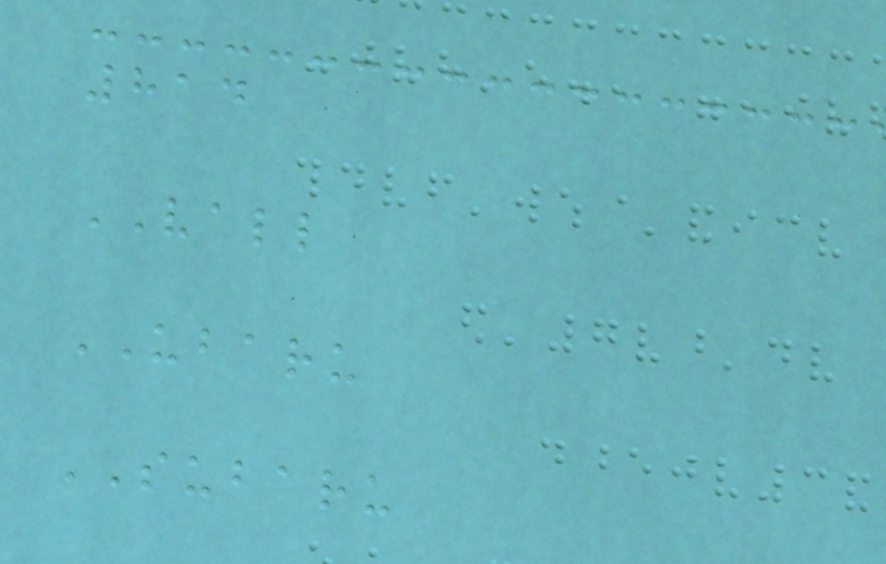814
VALL
UBARU
SUBARU
